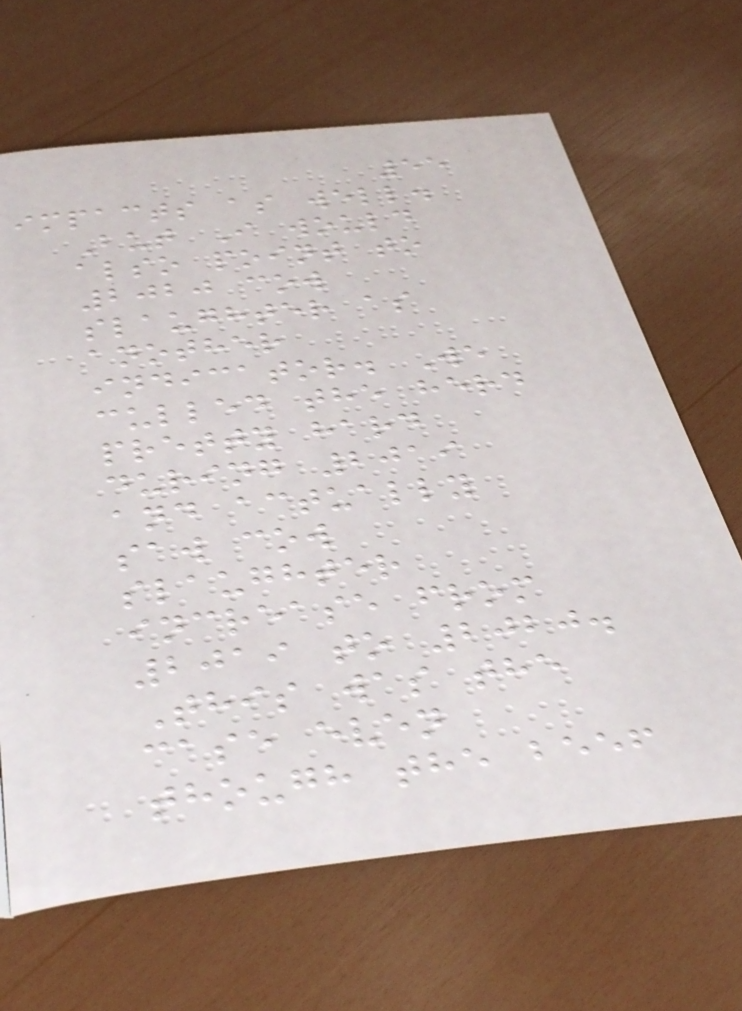55
impacts as well.
But I would
also point to
2020 cow
slaughter as
another
indicator. We
culled the herd
pretty hard
during 2019
and actually
saw cow
slaughter
increase from
2019 to 2020.
This was the
case even
though the beef
